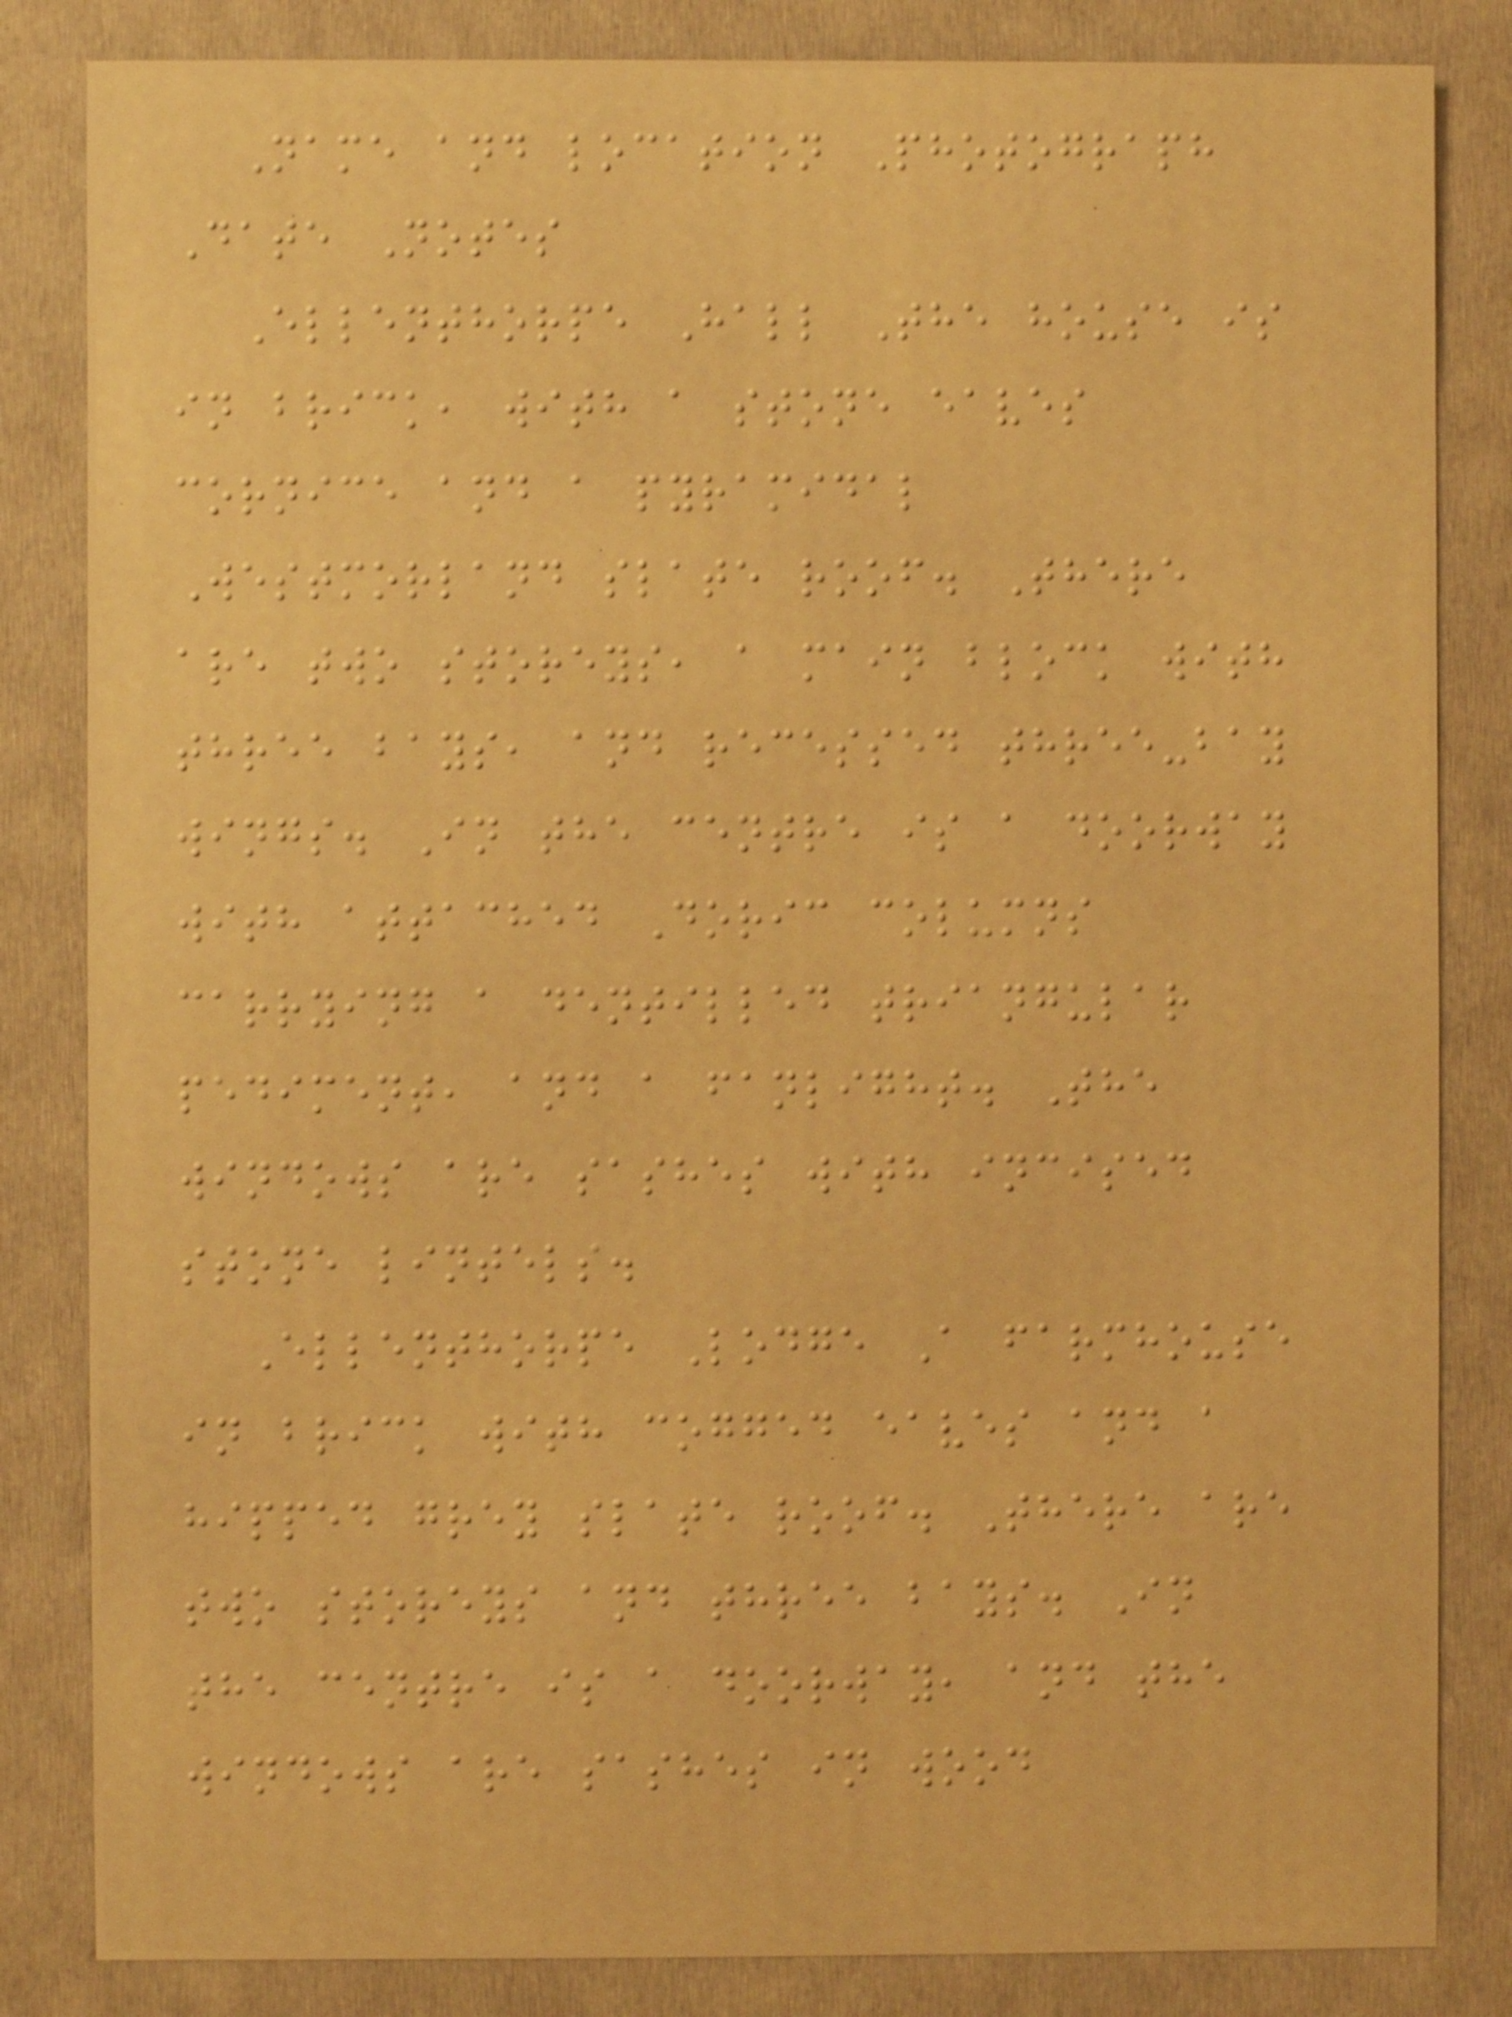Name and location Photograph
Date Notes
Ellenthorpe Hall The house is
in brick, with a stone eaves
cornice and a pyramidal
Westmorland slate roof. There
are two storeys, a main block with
three bays, and recessed three-bay
wings. In the centre is a doorway
with attached Doric columns
carrying a dentilled triangular
pediment, and a fanlight. The
windows are sashes with incised
stone lintels.
Ellenthorpe Lodge A farmhouse
in brick with cogged eaves and a
hipped grey slate roof. There are
two storeys and three bays. In
the centre is a doorway, and the
windows are sashes in wood
